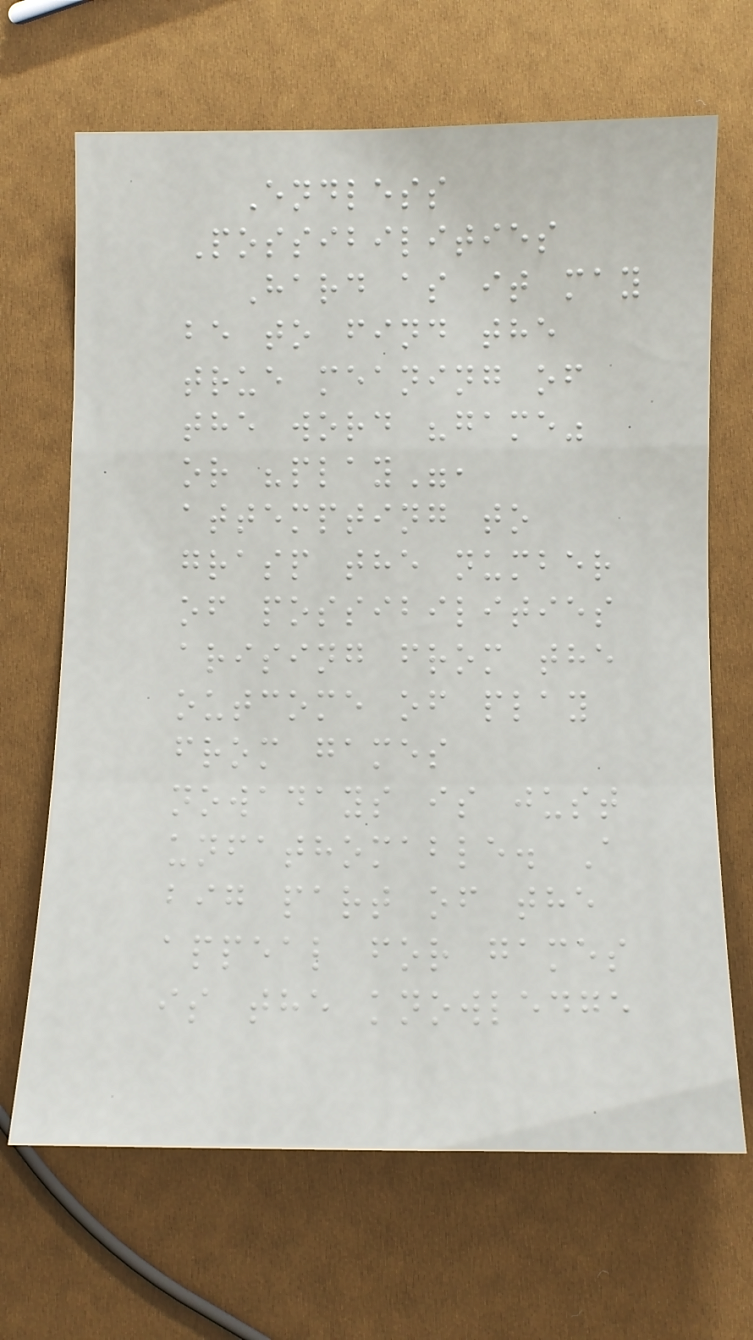Endless
Possibilities
Hard as it may
be to find the
true meaning of
the word "game"
or "play",
attempting to
grasp the number
of possibilities
arising from the
outcome of play
from games
nowadays is just
unfathomable. A
big part of the
appeal for games
is the knowledge
